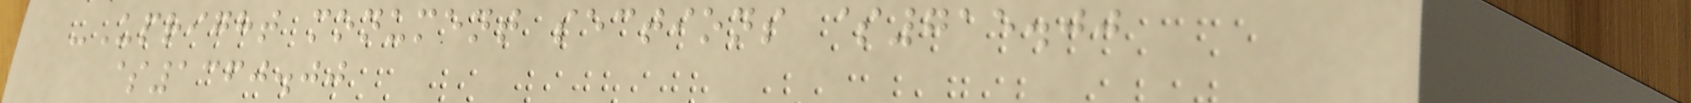-Upright monument sections $715.00
$1360.00
